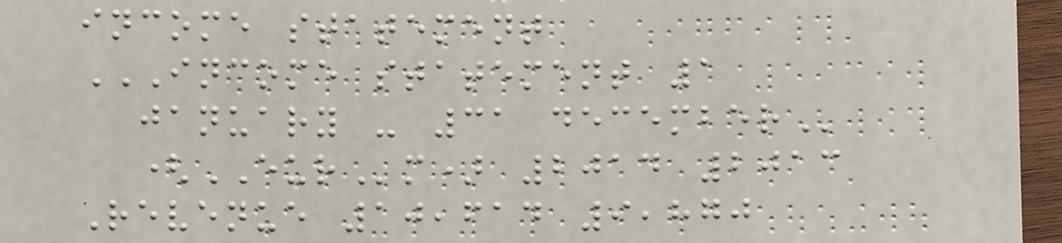income statement
INCOME STATEMENT 1
JANUARY - 31 DECEMBER
(EURm) 2014 2013
Revenue 10,614 9,870
